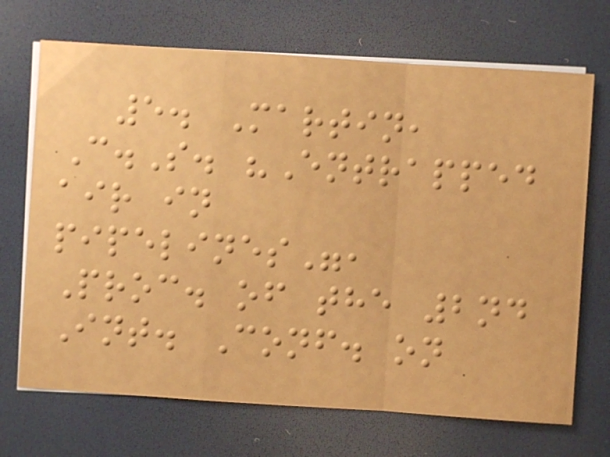5. Martin,
C.S. "Entrapped
air in
pipelines",
Proc. of the 2nd
Int. Conf. on
